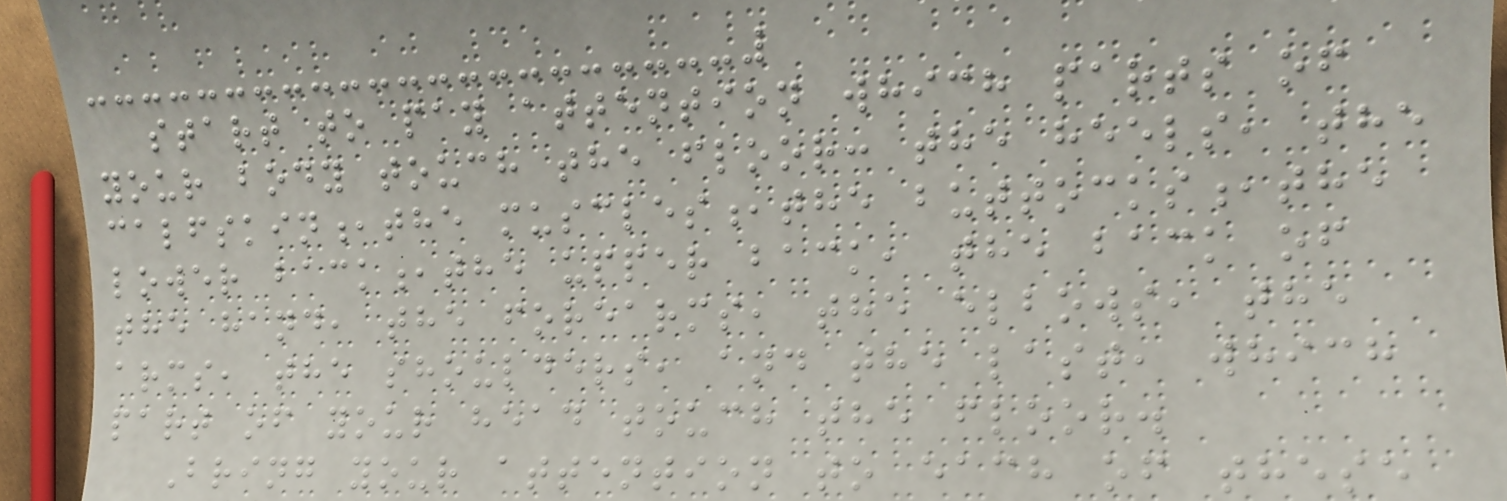start to pay attention which parts of
your body touch the floor: the heels, the
calfskin,the muscles,the buttocks,the
lower back,the upper back, the back of
the hand, the forearms, the elbows, the
arms, the shoulders, and the last, which
part of your head touch the floor.
Bring your attention to each of these
